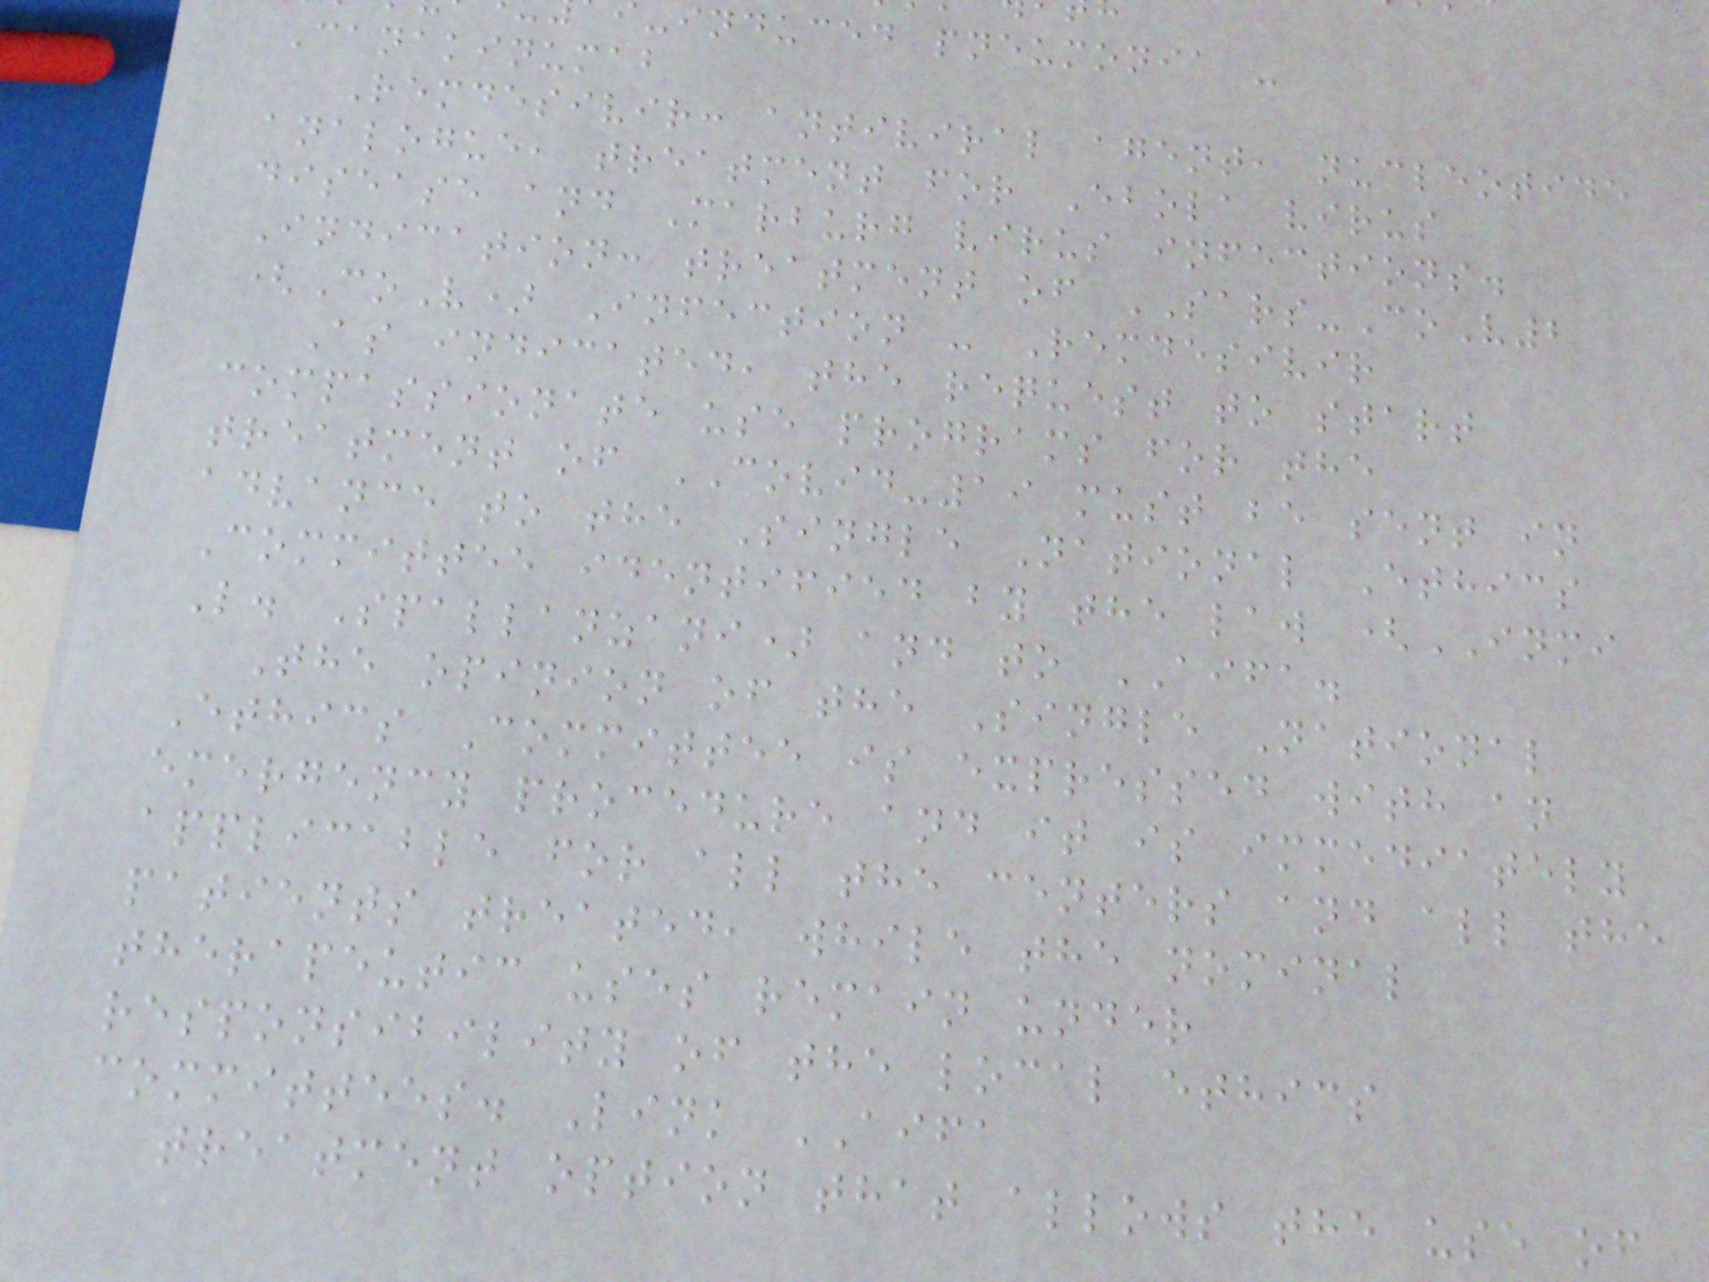-induced pneumonia -
Canakinumab
Remdesivir: antiviral agent, nucleotide
analogue, treatment for Ebola virus
disease and Marburg virus infections.
Indication: treatment of SARS-CoV2
(CoV) Infection - Remdesivir
As indicated, the request to start
compassionate use programs for the
treatment of COVID-19 must be sent in
advance to the Single National Ethics
Committee identified by the law (INMI
L. Spallanzani) and to AIFA.
The opinion of the Single National
Ethics Committee is expressed with an
emergency procedure and it is immediately
applicable for all the centers and all the
patients treated, while the nominal
therapeutic uses remain under
responsibility of the local ethics
committees. Link AIFA
treatment option that allows the use of
